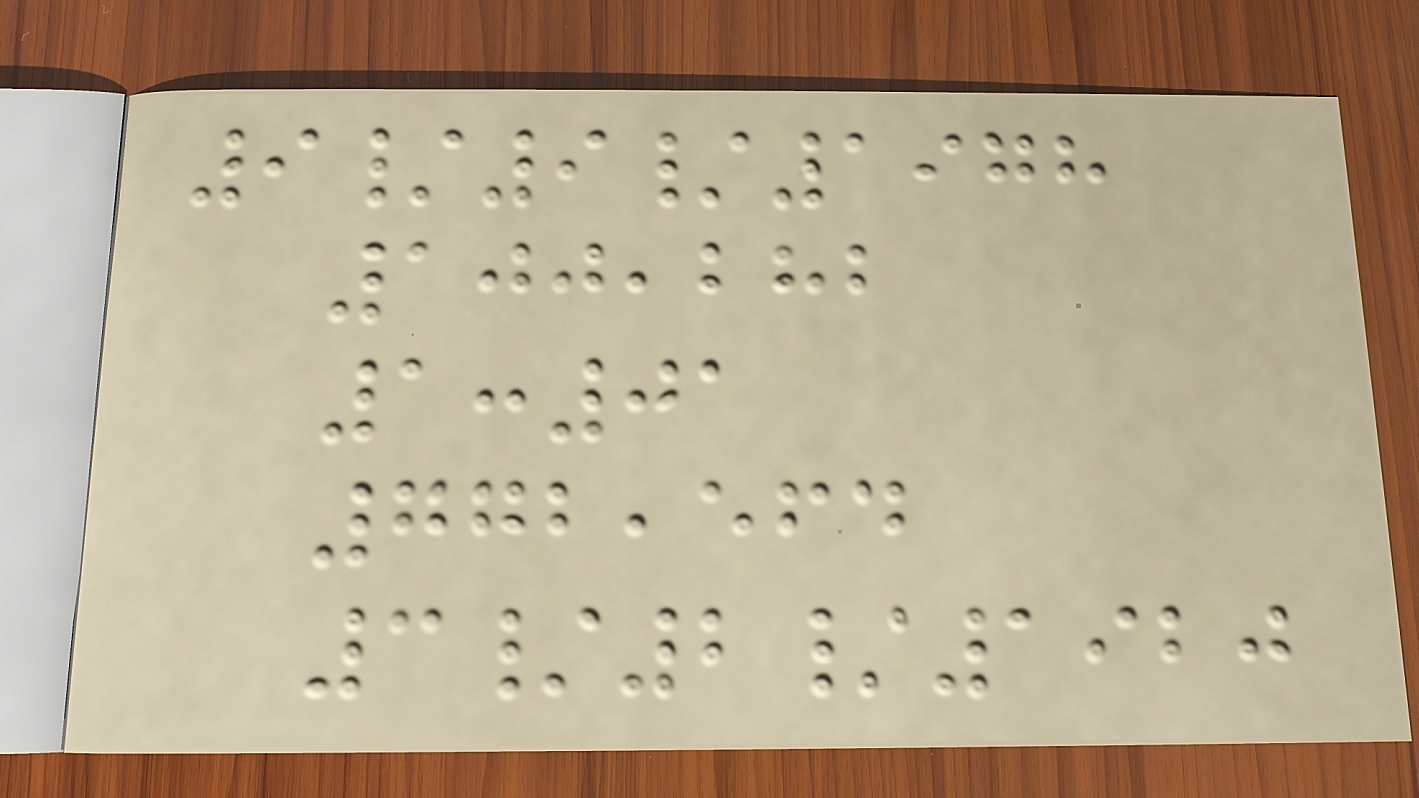9/9/1978
100,282
1:01
772,564
3/2/1920
